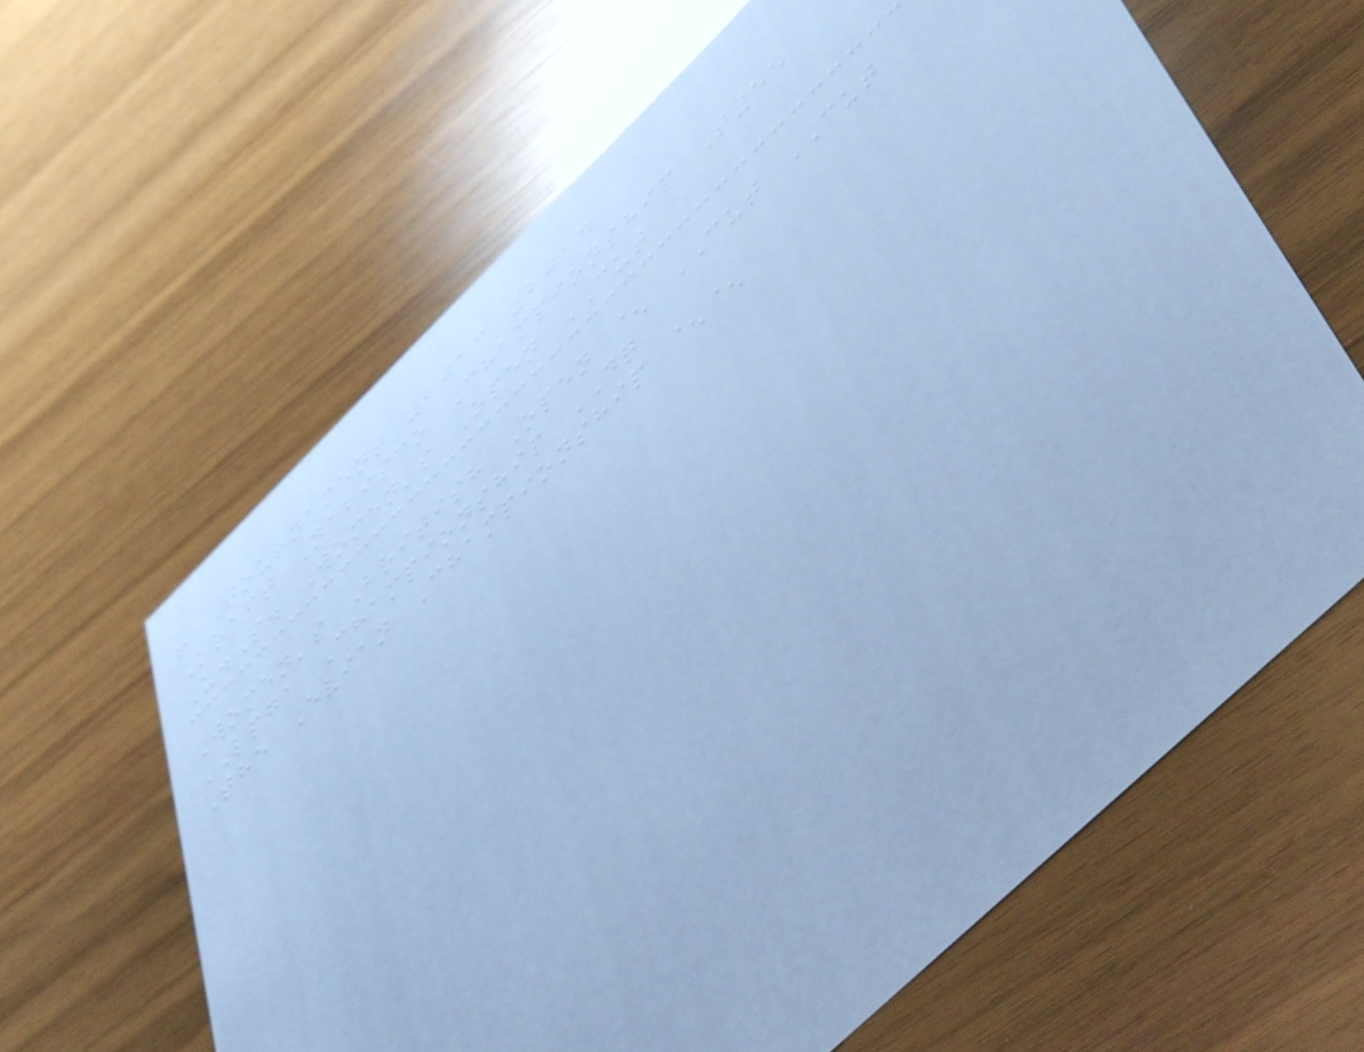! Tournament 2013 2014
Kraft Nabisco Championship T55
U.S. Women's Open CUT
Women's British Open ^ CUT CUT
LPGA Championship DQ
The Evian Championship ^^
